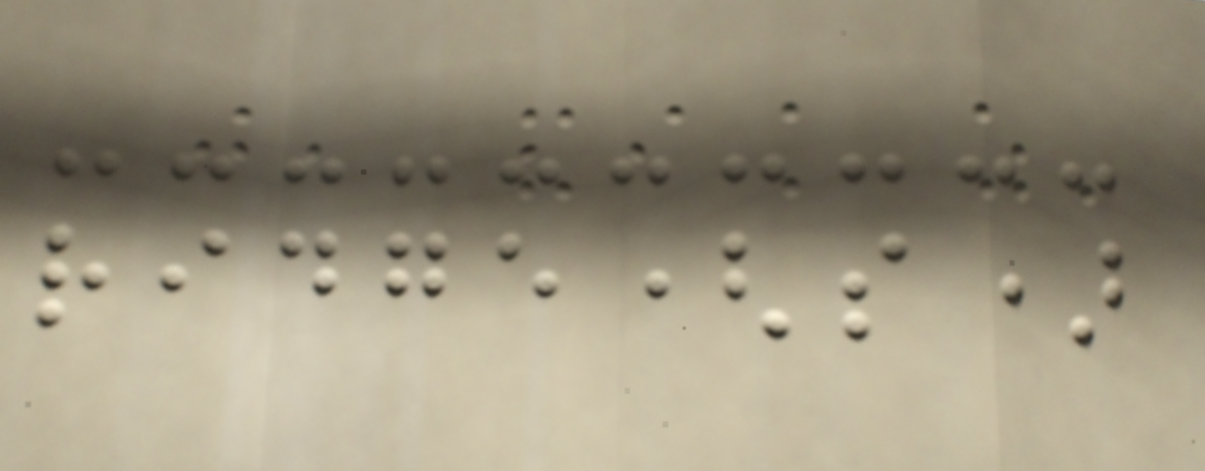ridge(s)
